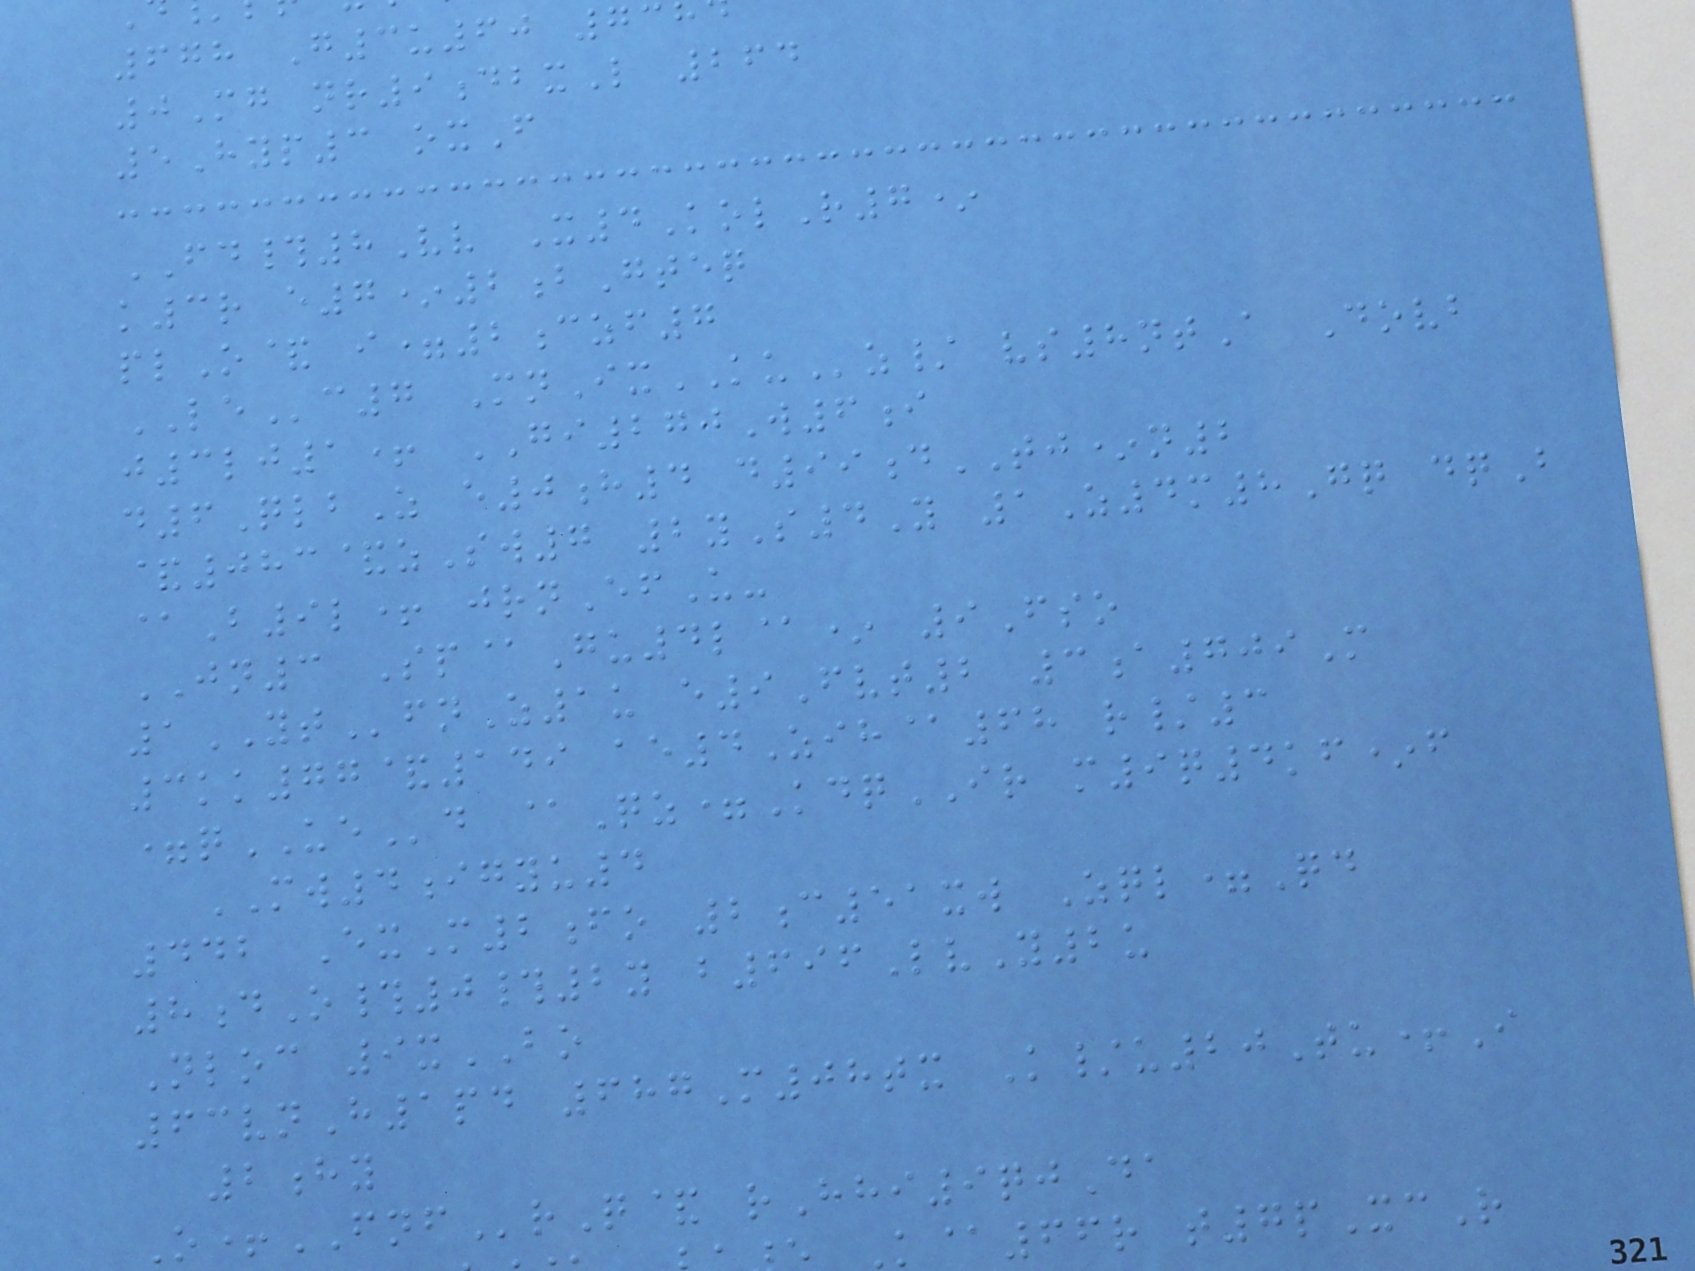678 G3u60 73
0Mg nr9dbxL 264
5Hyp3 oxF
FD#8Vv X4KolR7*
k3r e7*2bGteq
plO& i=2czf7
LEc7 MnIxKUz/ vs8ntA Dovb
j3lj1+ GI270W6i
d6QlbZ e0h4 d99dTJ*n2
&083&zSw7 2yS4Y 1Z4m8Gq dqB
@B9l+ jrnEfU-
JN3 Sp@Gu4l@* 9Fso
1YTfnZ1u e9Fvt2 3a709M
3kk77&149 ae4Zih@68 r/3
=qUEd @Qz=KdqIR m9q4kf*f
MW4igyu4
442 ExM2fo 2c51xw Zql=Qd
8dO#0#2y b696LvY2u
Nloc 9xBO
63vnH1pd 687M08tx K/u20Tu+I
2hy
O+FNFrQ& rHhi9qjDa
k@66r t7pXcR
